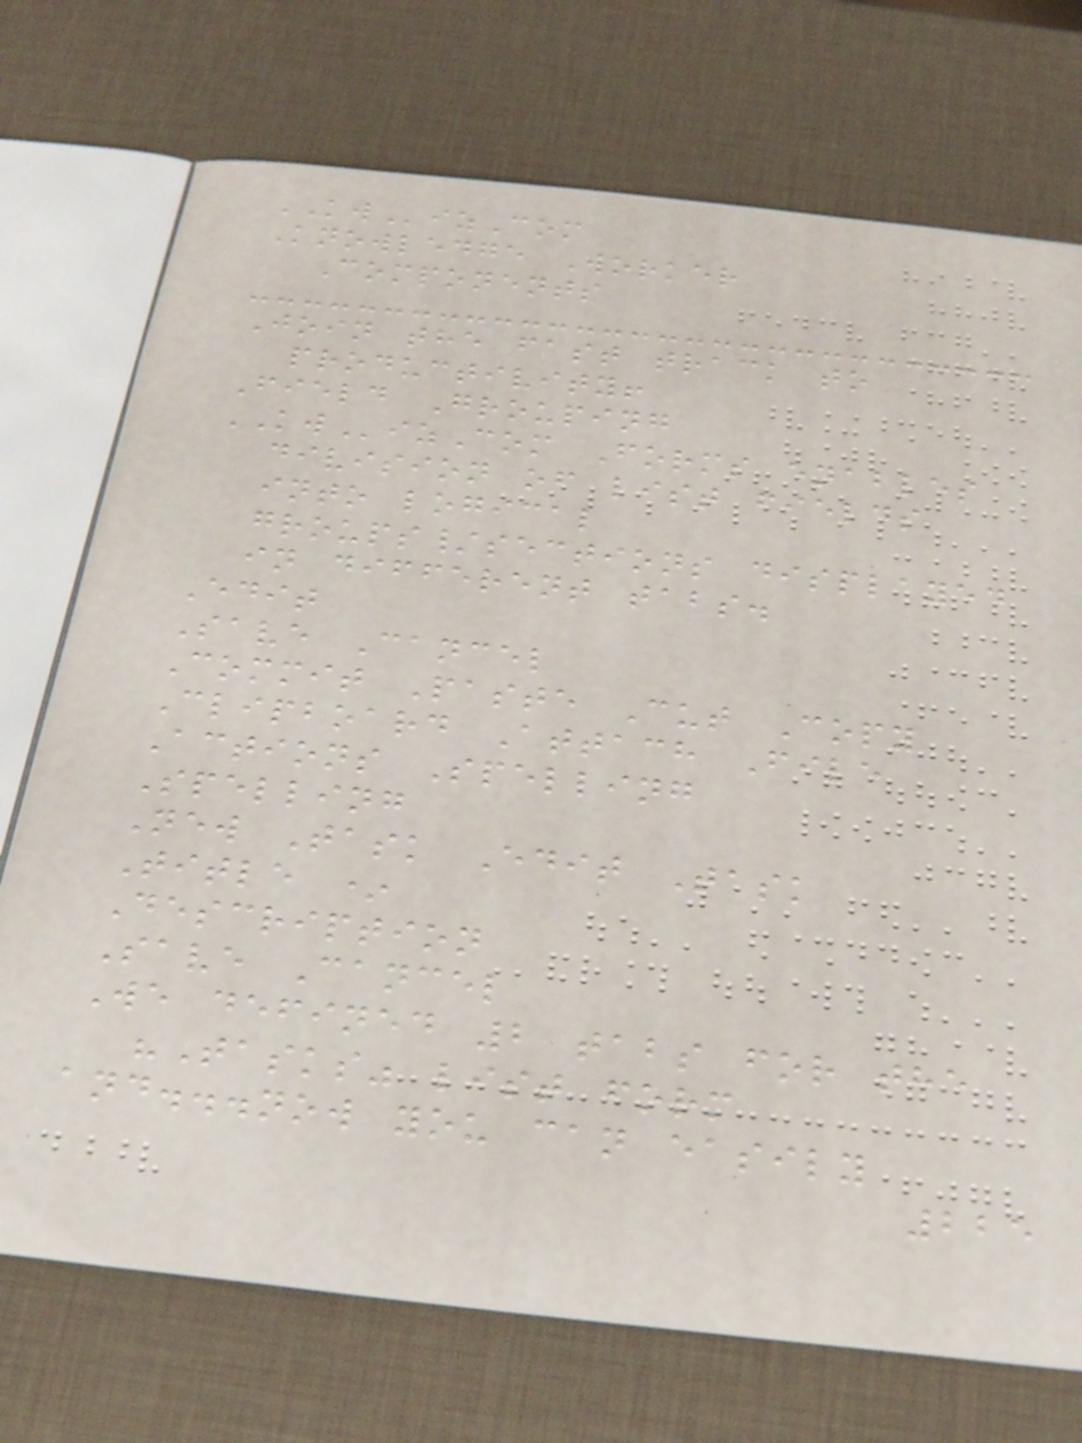KWizCom
Knowledge Worker
Components
Join the fast track to
productivity!
Field Grouping
KWizCom Forms enables
division of list fields
into logical
groups/sections displayed
in different tabs.
Edit
Save Cancel
Commit Paste Cut Copy
Clipboard Attach File
Actions Spelling
Spelling
New Task Edit Task
Title *
Description
Save Cancel
We defined 2 tabs for the
"Tasks" list form
and...now you can easily
225
